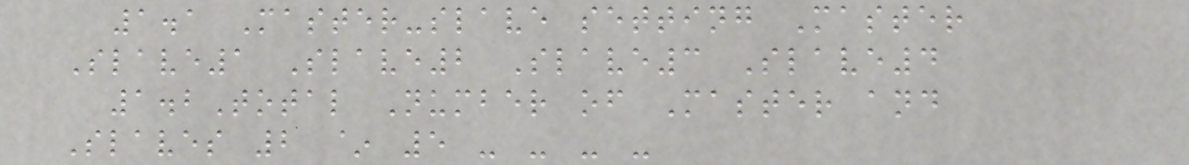1.1 Master-slave setting Master
Slave1 Slave2 Slave3 Slave4
1.2Total Number of Master and
Slaves 2 ~ 5 - - - -
